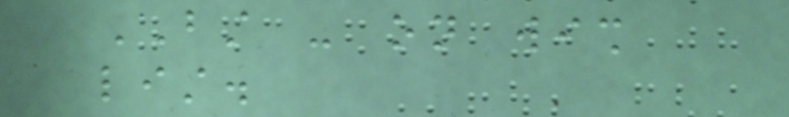BST - on wish
list.
